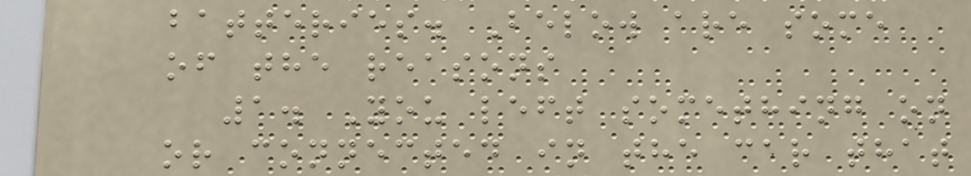batteries. Below are some
of the reasons
1. You left something on
or connected in the car that
